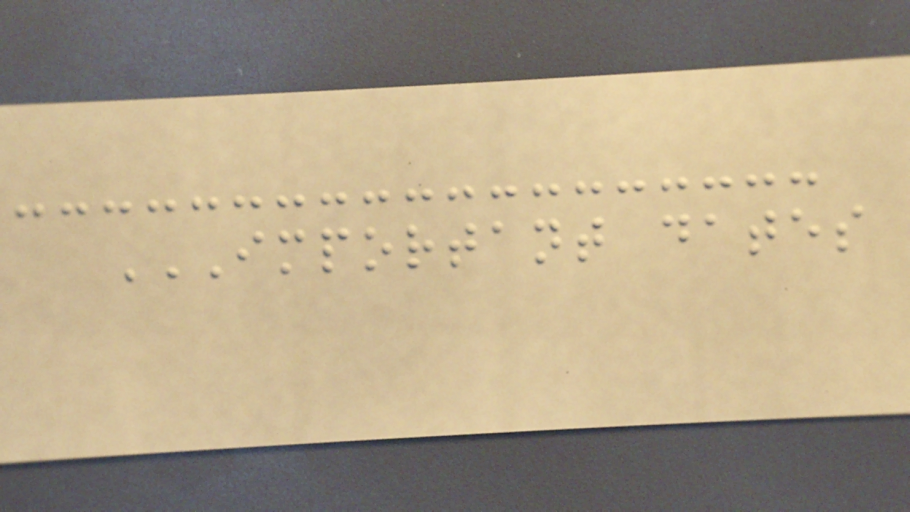IMPORTANT DATES
